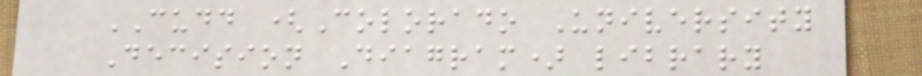CUDD (Colorado University
Decision Diagram) library
